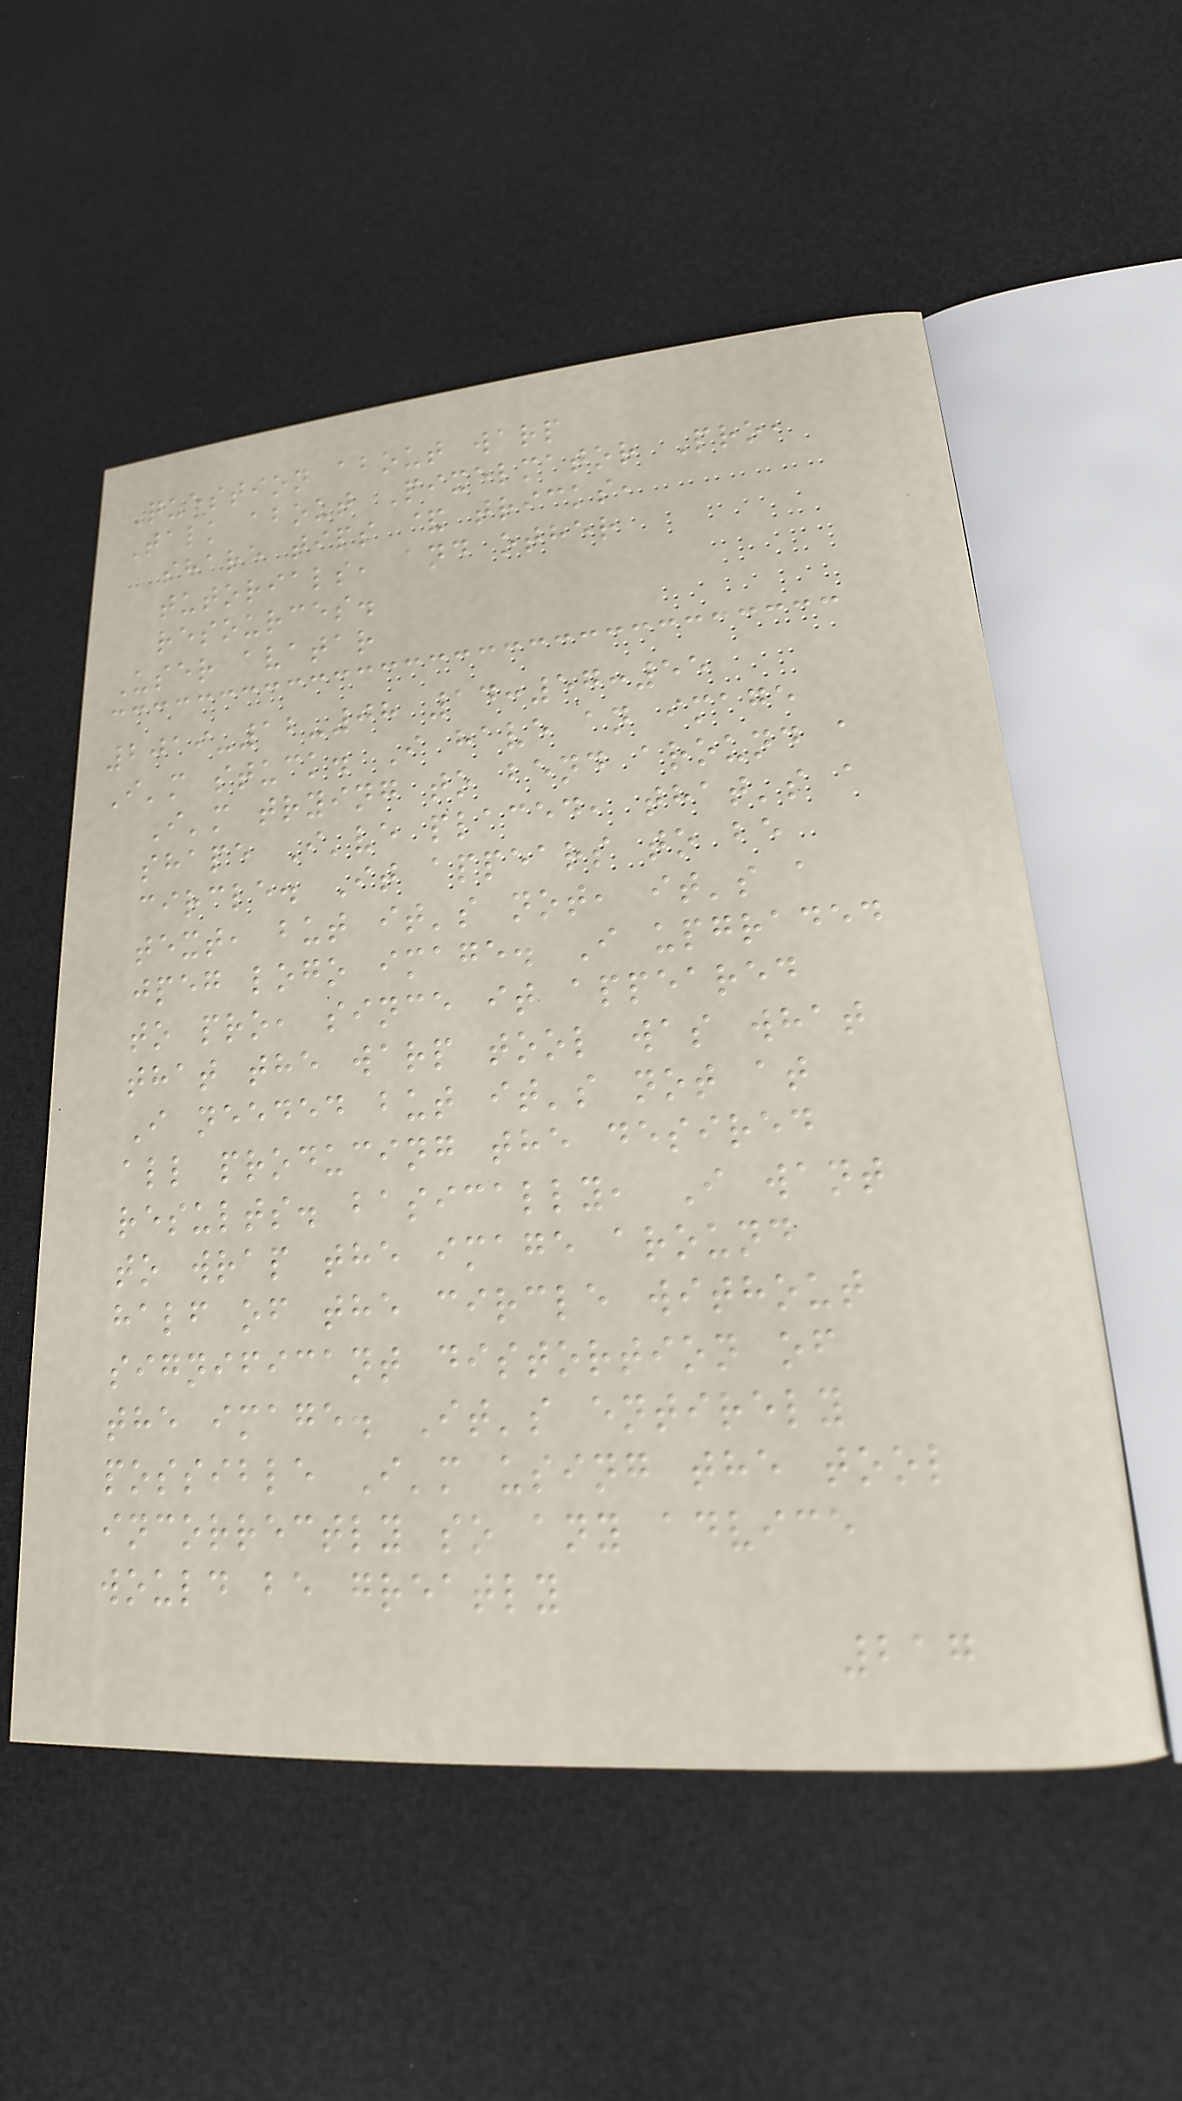Question about warp
Talk about Pixelmator Pro,
share tips & tricks,
tutorials, and other
resources.
User avatar
2019-12-08 14:57:55
I'm stuck. I have an image
I'm trying to bend around a
shape I've placed, that's a
circle. It appears to be
text, but it's not, it's a
jpeg logo image. I upgraded
to pro, since it appeared
that the warp tool was what
I needed but it's not at
all producing the desired
results. basically, I want
to wrap the image around
half of the circle without
significant distortion of
the image. It's entirely
possible I'm using the tool
incorrectly so any advice
would be greatly
217
